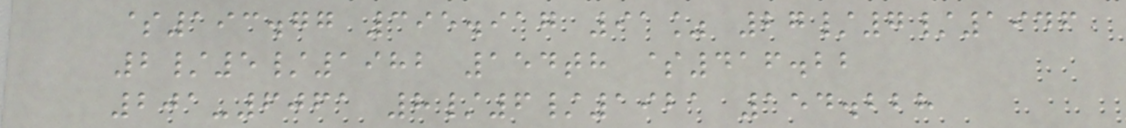$193.77 395.917 91% 27/7/1946
2/5/1982 154th $416.22
201-6061 8/6/1921 154.228
